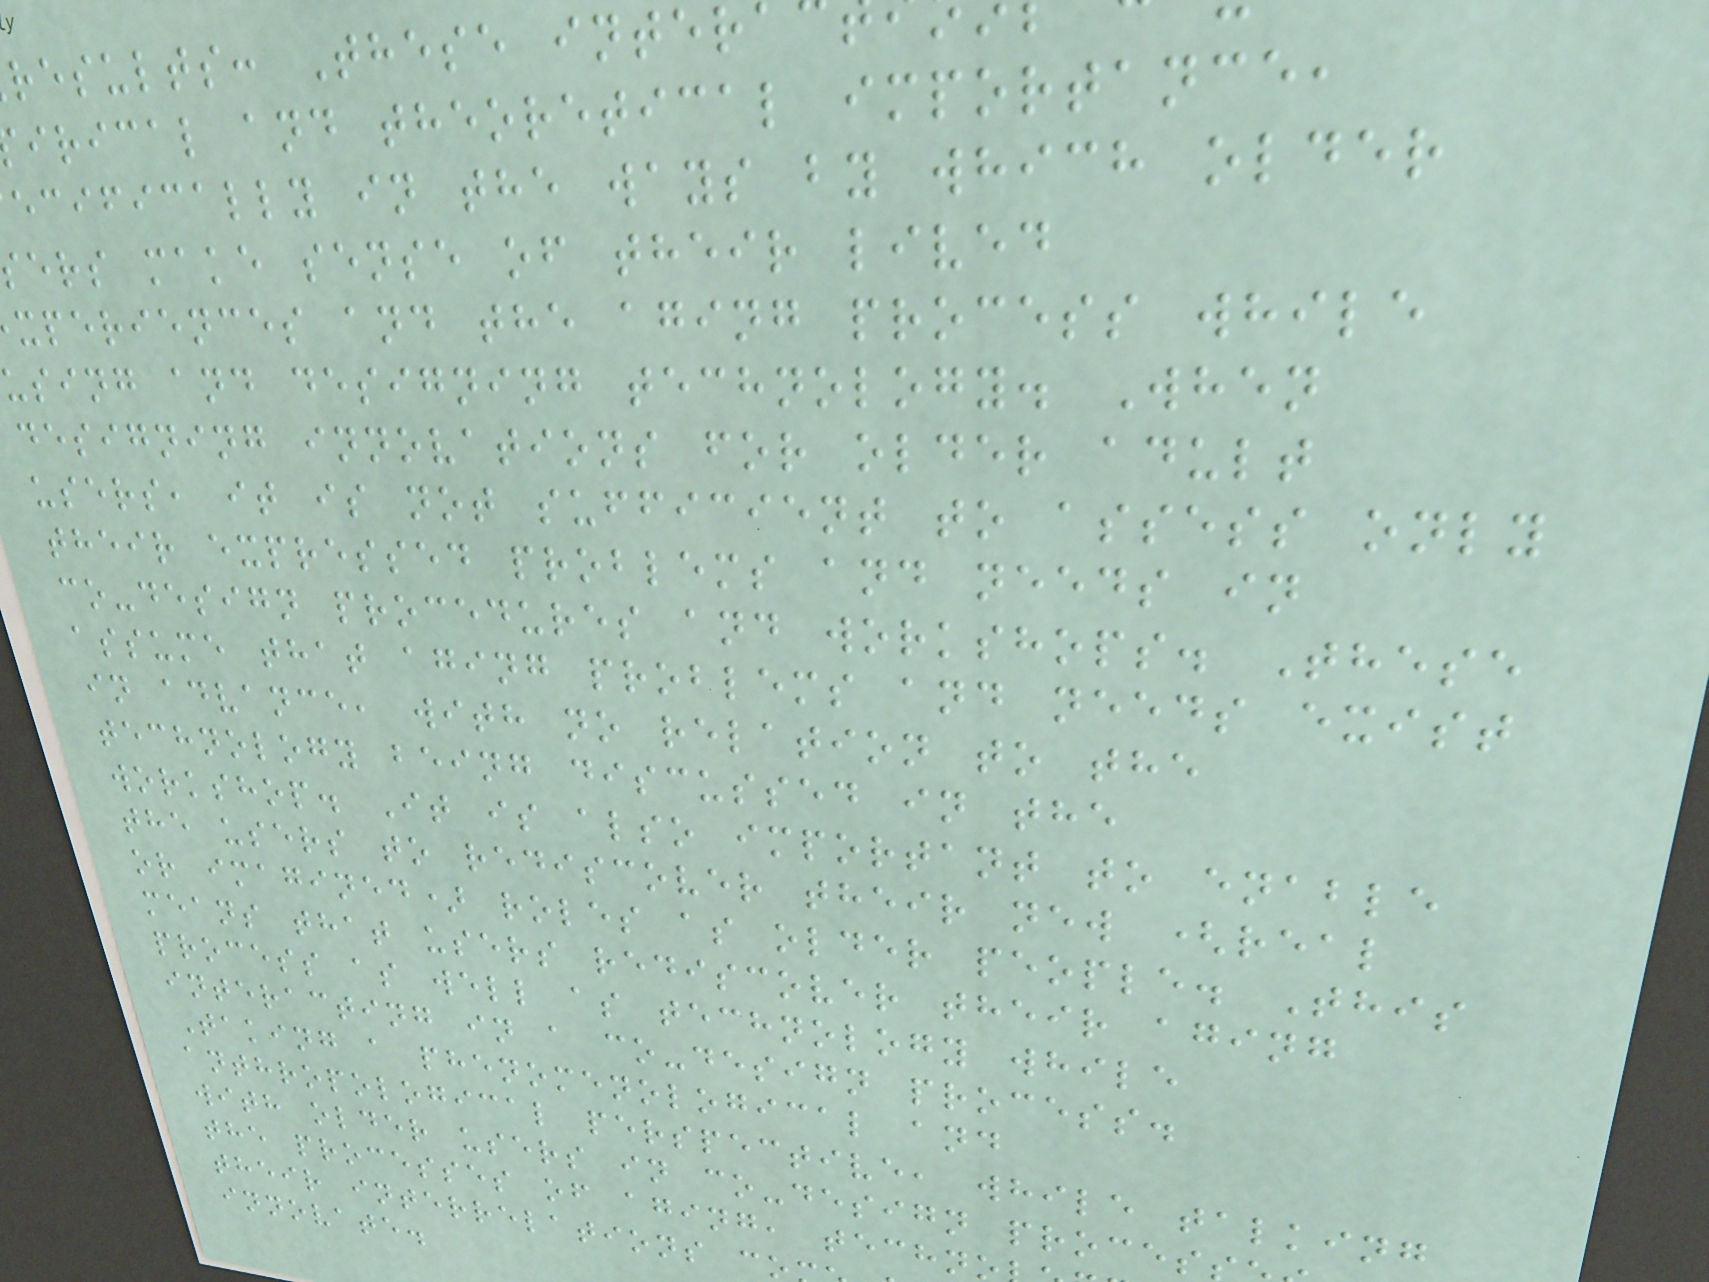results: These inter
irical and theoretical importance,
ecifically in the ways by which older
ers make sense of their lived
xperiences and the aging process while
using and designing technology. When
designing innovations for older adult
users, it is not sufficient to assess only
their expressed problems and needs in
co-design procedures and workshops. These
assume that aging problems and needs exist
in advance, with no relation to the
technology being discussed in the
workshop. It is also important to enable
the users to rediscover their new (real
or imagined) roles as older people. This
means that users rediscover their aging
process as well as technology while
interacting in a co-design process.
Taking a phenomenological and
anthropological perspective, while talking
with older users in co-design proces
the processes of aging, techn
their interrelations c
innovate.
